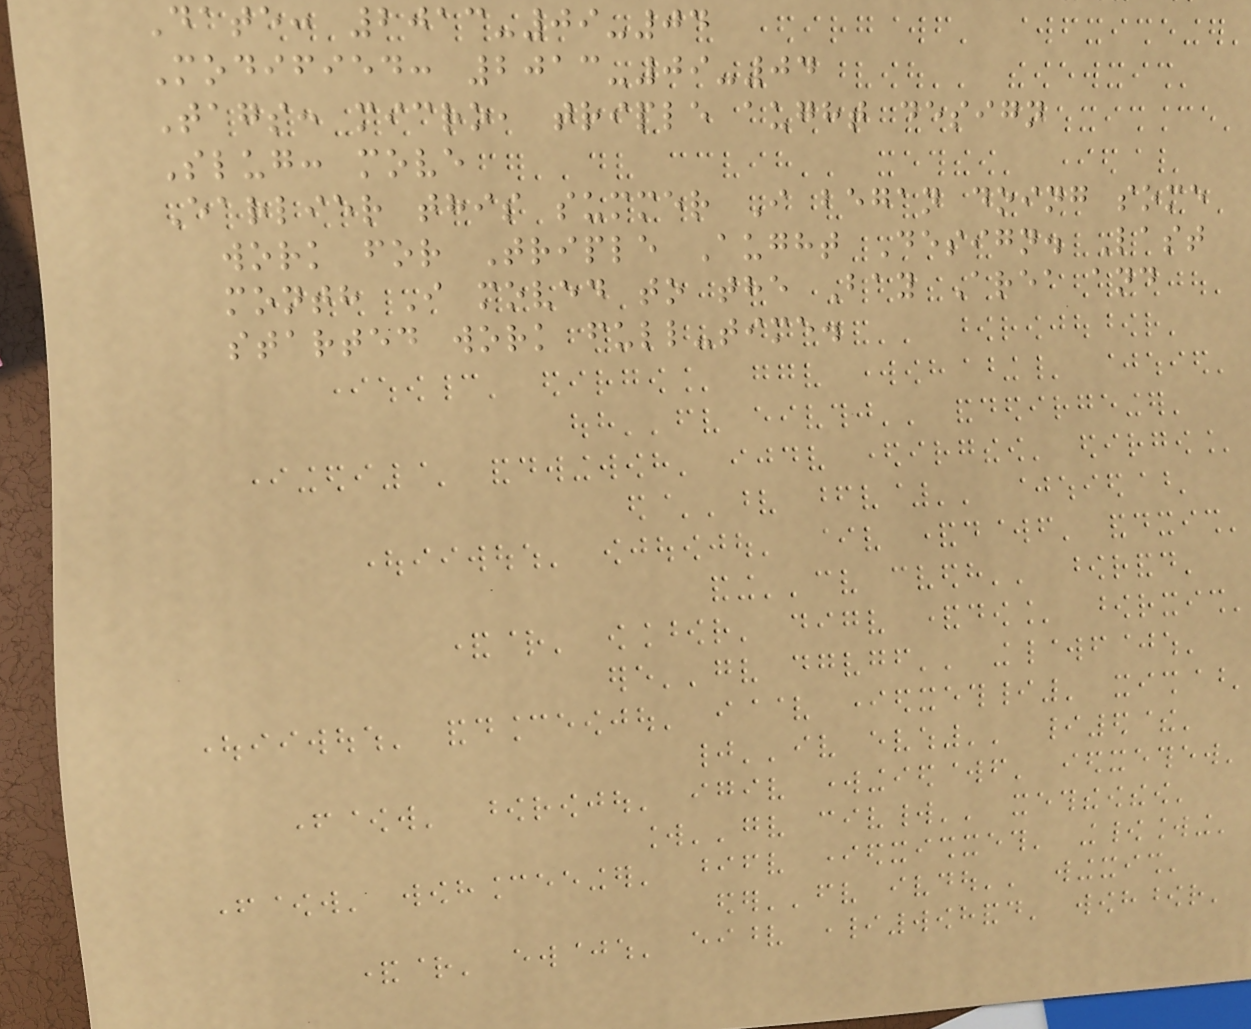Date: 2013-09-04
Modified: 2013-09-04
Tags: micro, triple aught design
Slug: move
Earlier this summer I began doing some
work for Triple Aught Design. Last
month I moved to the Bay Area and
started work full-time.
